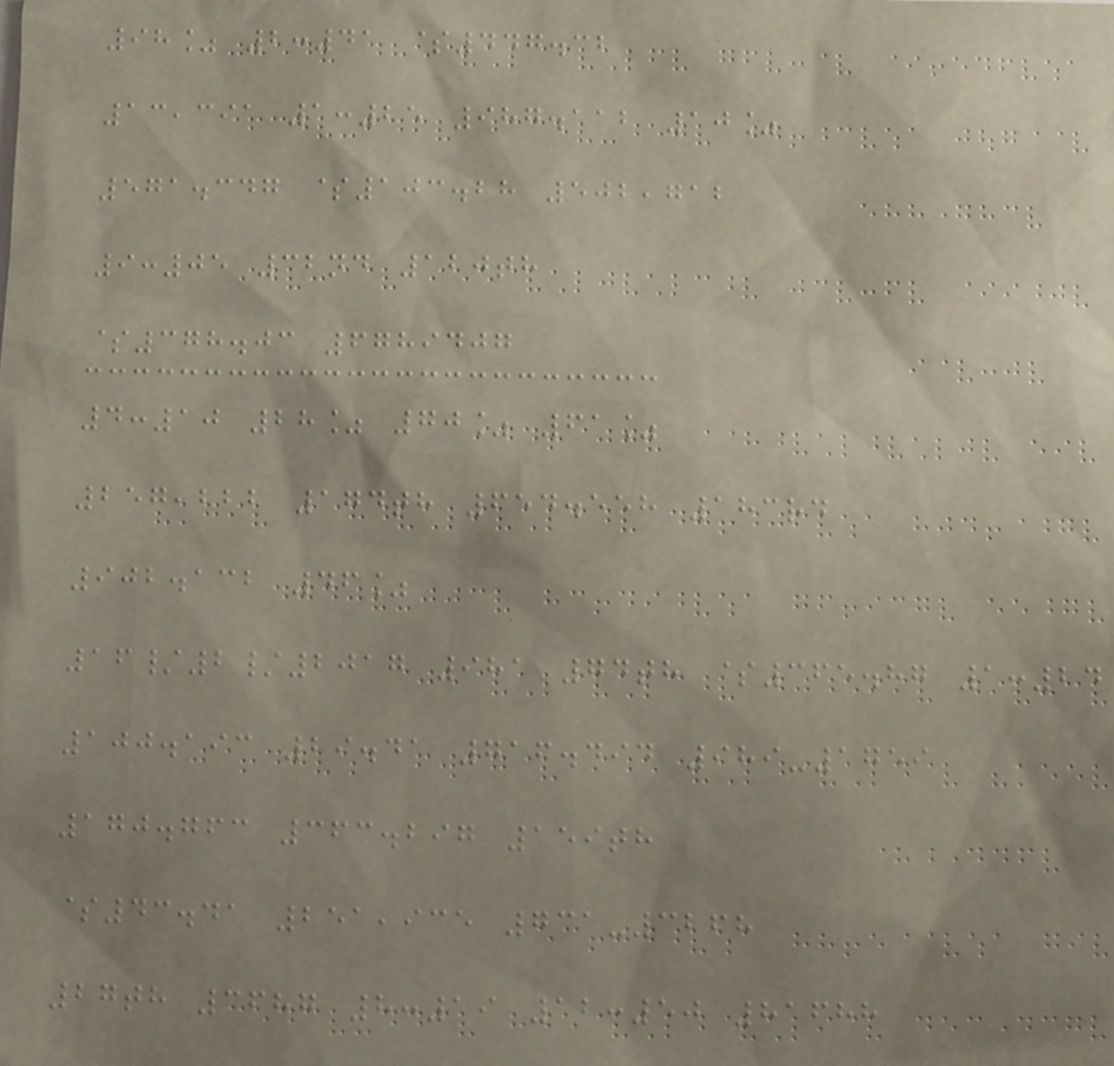98% 2:41 $447.32
13,391 1:25 987.112 10%
571.347 $103.28 502,712
9:05 32nd 120th
$378.03 6789407
4:10 28% 70% 61%
257,222 174th 654.558 183rd
902.132 46%
16/2/2017 981 74th $365.87 1:24
100.193 29.41 716.494 989-1759
170.763 363.297 159th
$43.41 251,935 731-3268
27th 3687 8:19 12:50 81688
